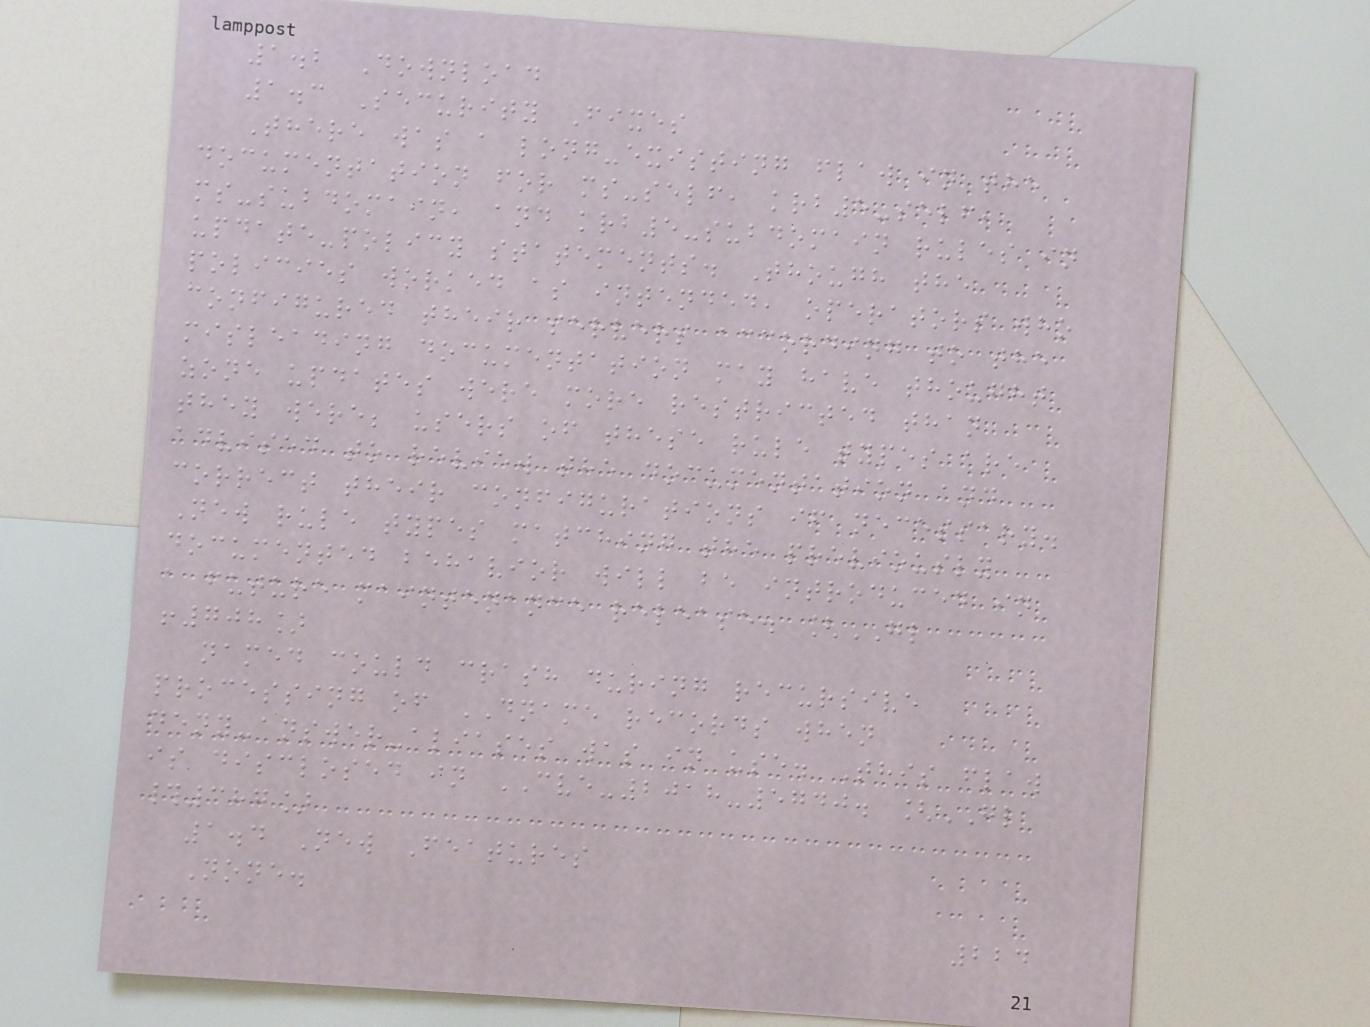1.2 Download
1.3 Security Fixes
There was a long-existing flaw in the
documentation for ms-self, krb5-self,
ms-subdomain, and krb5-subdomain rules in
update-policy statements. Though the
policies worked as intended, operators who
configured their servers according to the
misleading documentation may have thought
zone updates were more restricted than
they were; users of these rule types are
advised to review the documentation and
correct their configurations if necessary.
New rule types matching the previously
documented behavior will be introduced in
a future maintenance release. [GL
!708]
named could crash during recursive
processing of DNAME records when
deny-answer-aliases was in use. This flaw
is disclosed in CVE-2018-5740. [GL
#387]
1.4 New Features
None.
224
